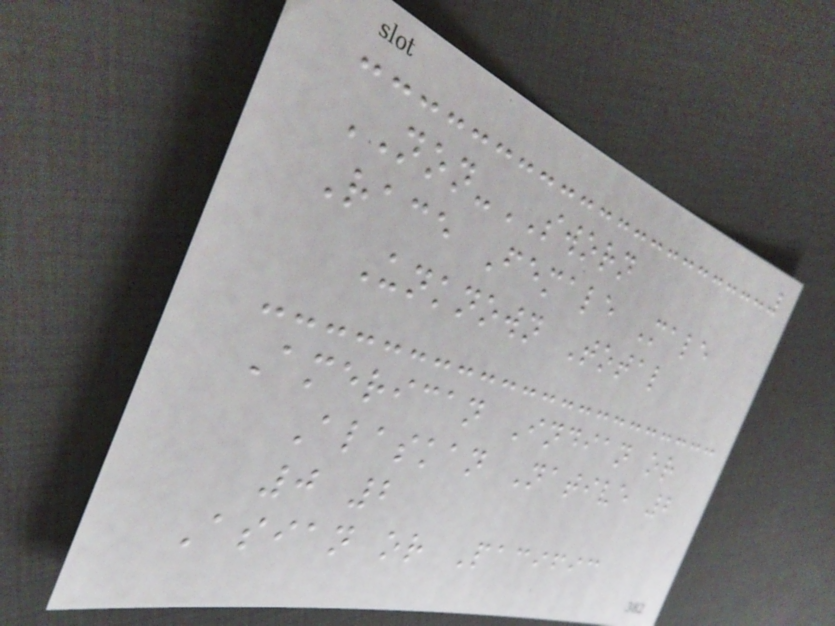NON-SWORN
Race Female Male
Unknown Total
American Indian or
Alaskan Native 2
0 2
Asian or Pacific
